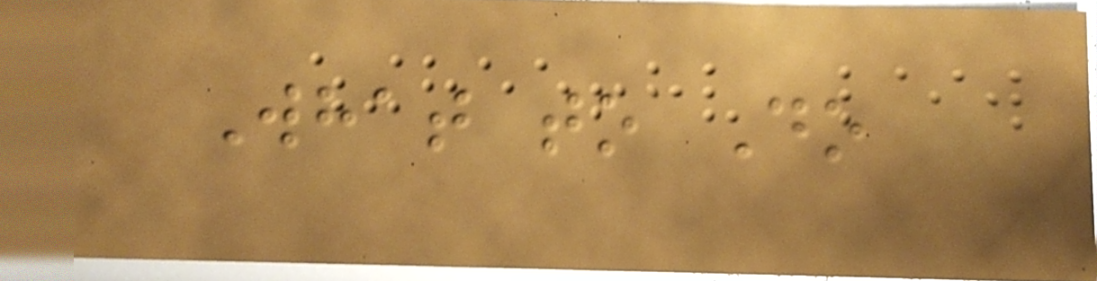What to Do
